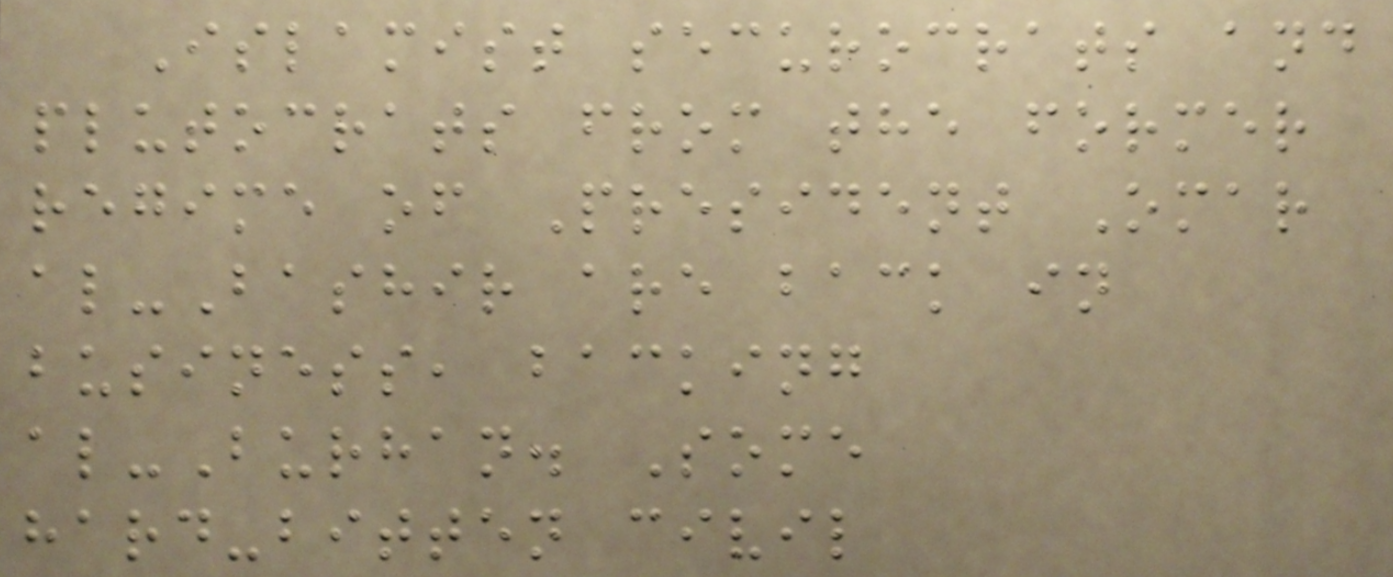Islamist securocrats and
plutocrats from the former
regime of President Omar
al-Bashir are back in
business, backing
al-Burhan. Some
hard-bitten civil
